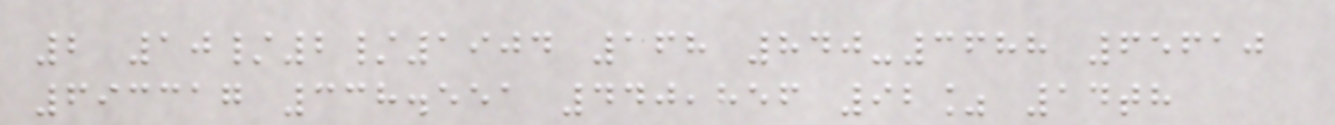2 10/2/1904 168 840-3688 65610
693317 338.551 440,856 92% 14th
